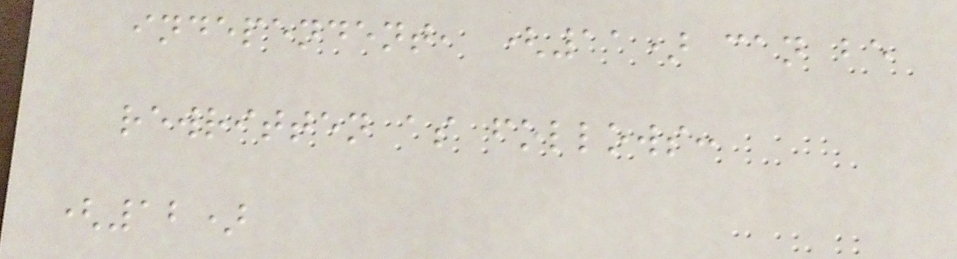independent, (11) can be
rewritten as follows:
(12)
